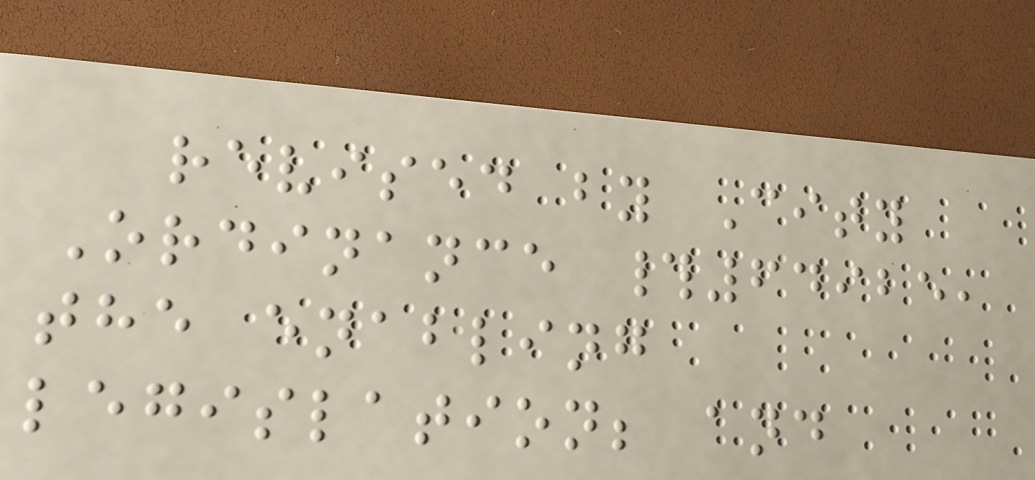revised by City
Ordinance #64925,
the enabling
legislation; and
